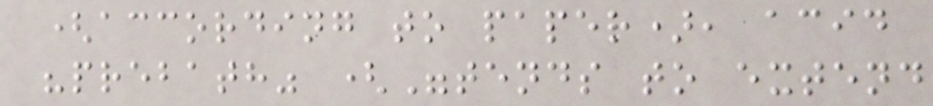(according to paper), acid
"prebath" ("tends to extend
